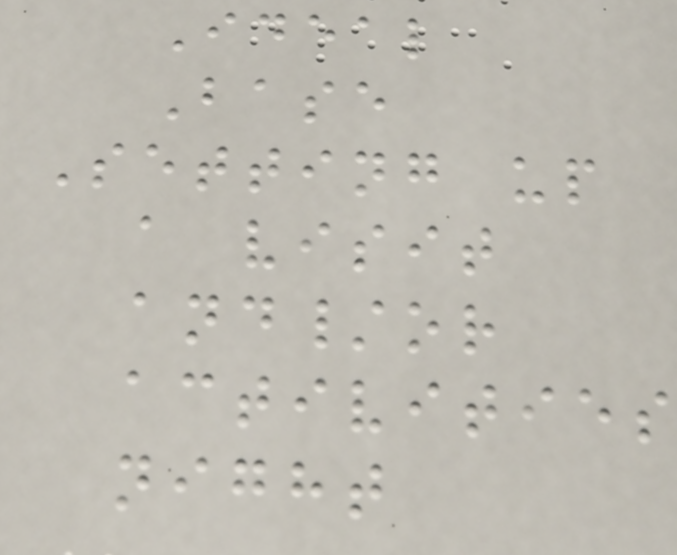Ideal
Base
Setting up
a visit
and/or
activities
night
